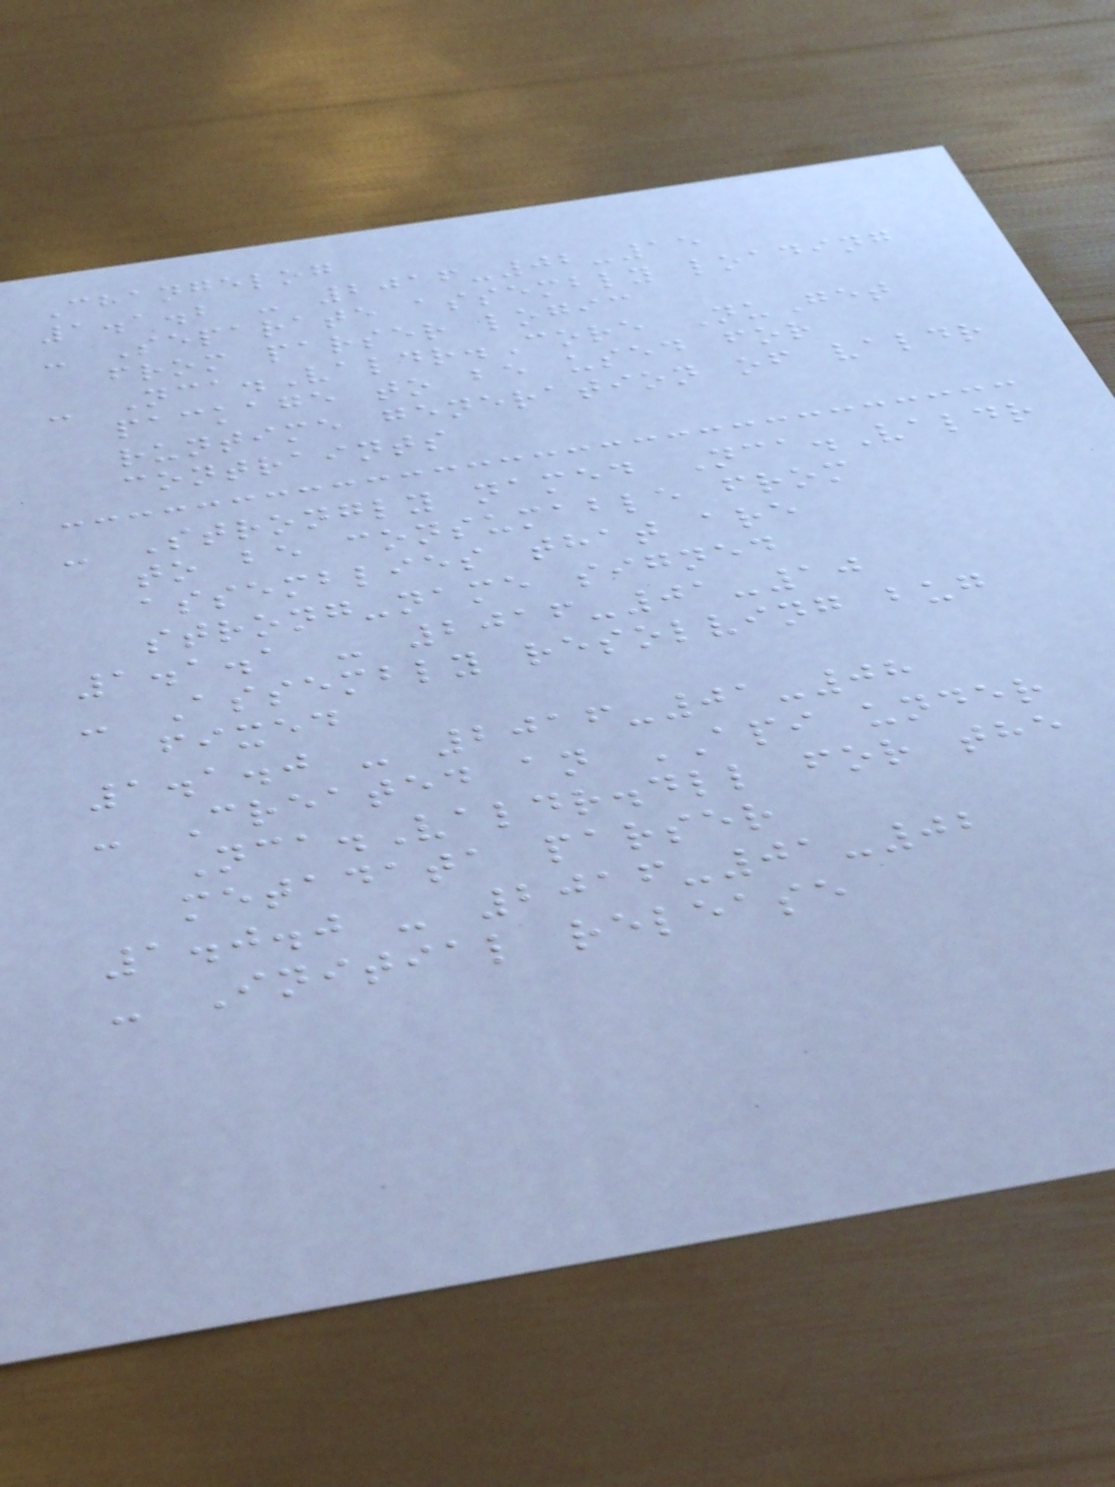Changelog
1.1.2 - 2016-02-15
- Separate assembly loading
from parser logic
- Nca.Valdr.Core NuGet
package to be used for
runtime generation of valdr
contraints
- Strongly named Nca.Valdr
to be consumable from
assemblies that are
strong-name signed
1.1.1 - 2016-01-10
- Assembly resolving bug
fixed
1.1.0 - 2016-01-08
- Created an API under
Nca.Valdr.dll for the
metadata parser
1.0.0 - 2016-01-02
- Initial release
